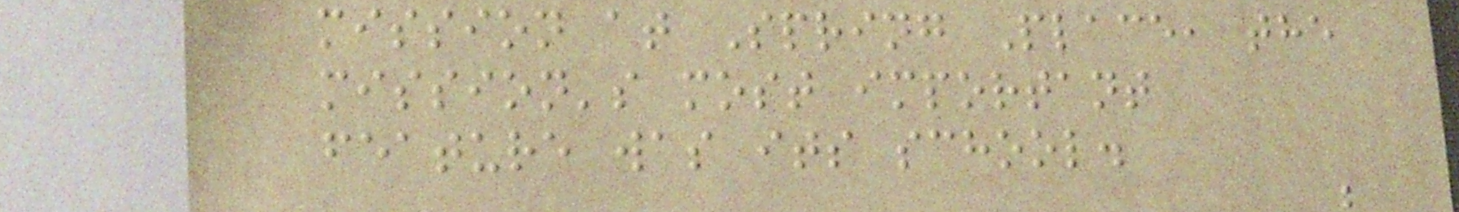mission at Spring Place, the
mission's most important
feature was its school.
